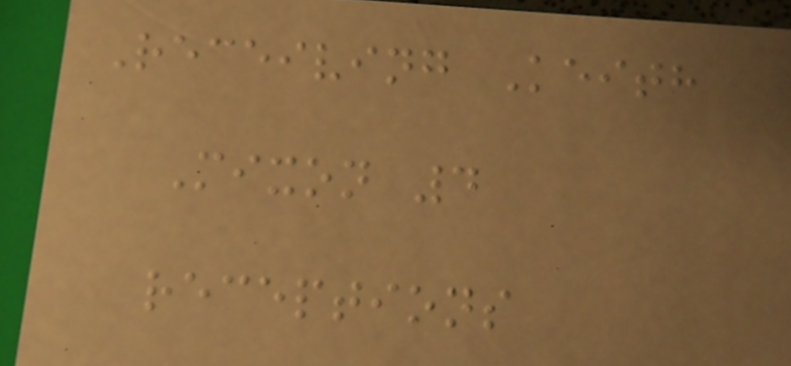Receiving Keith
Mixon 4
receptions
